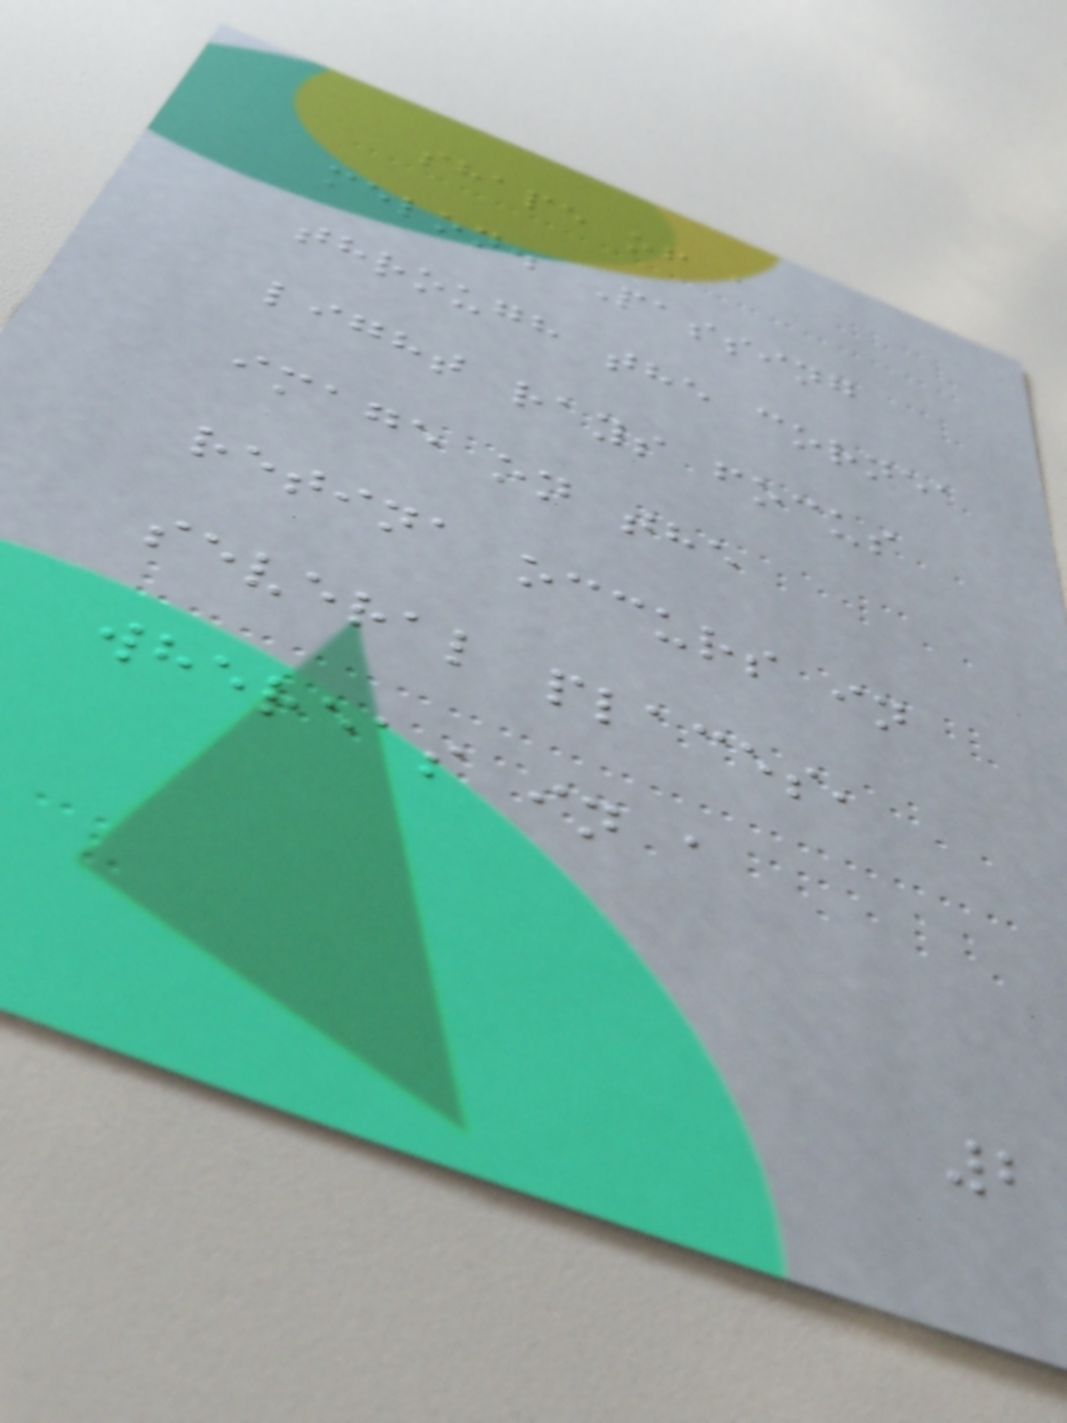shape of a
melon. Passing
through the cornea
light rays focus
image on the
retina occurs in
several places,
whereas in a
2
